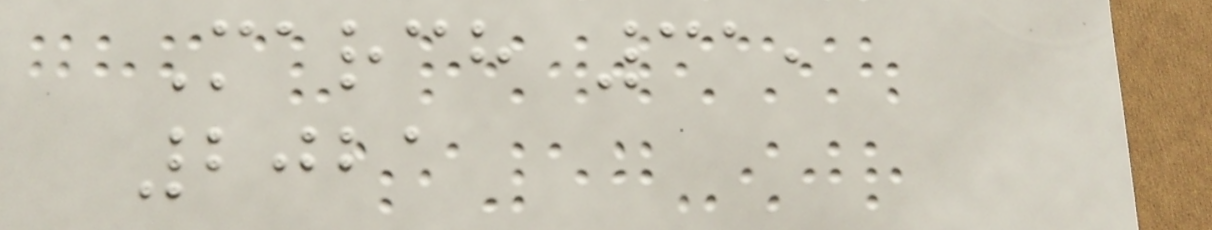March 31,
2021
